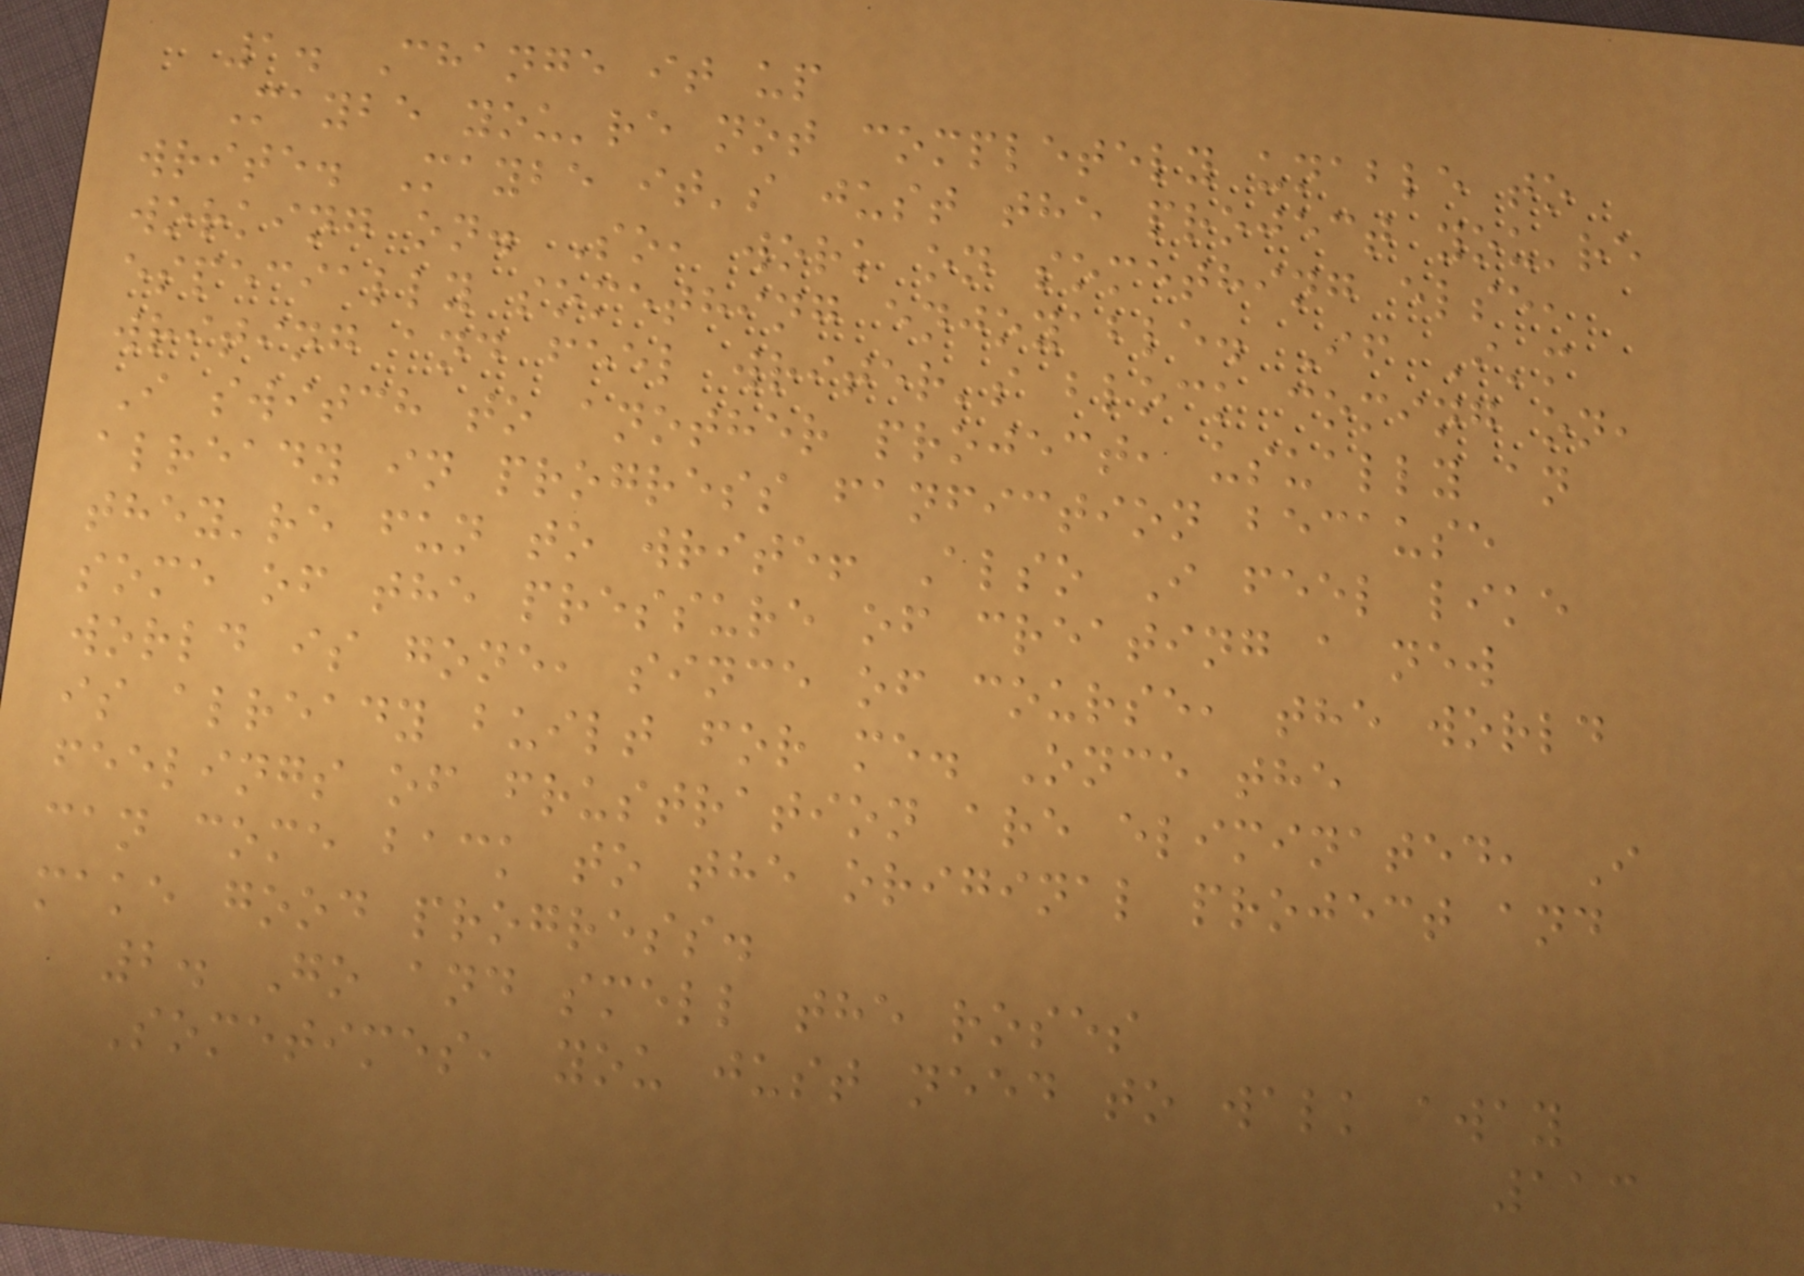1. Change it up
Maybe you're not completely unable to
write. Maybe it's just the project you're
working on. So, work on something else,
especially something enjoyable. If I'm
writing and feel writer's block coming on,
I switch to another project, usually an
already in progress fanfiction because
they're fun to write! Also I feel like
some of the pressure of creating a new
world is gone, since of course, the world
is already built for me. Once the
feelings of frustration are eliminated, I
can come back to the original project and
make good progress.
2. Go and smell the roses
Sometimes, you just need to walk away
113
